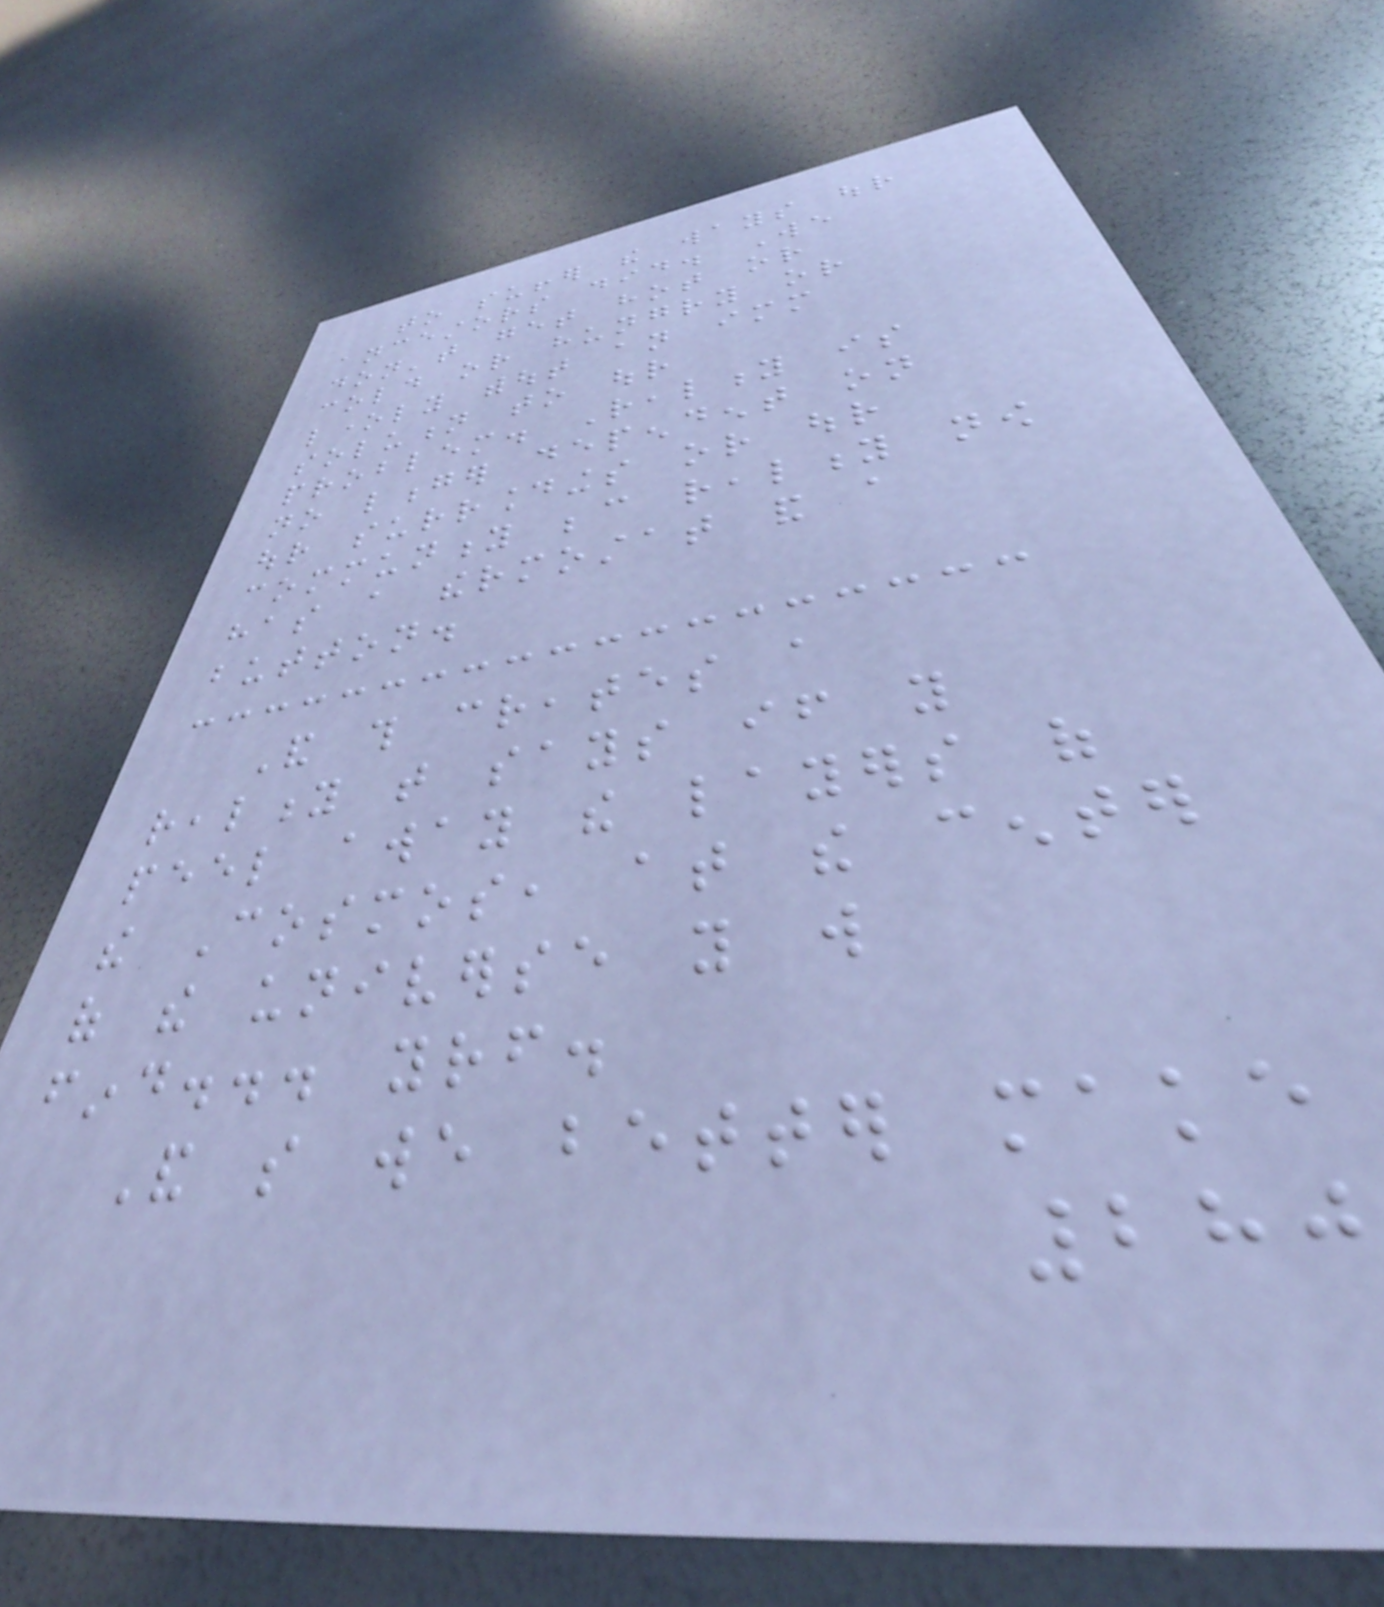to suffer the ways our
ancestors did. We
don't get hot or
cold or hungry or
lonely without an immediate
solution to our
problem. Reality is
no longer dependent on
our surroundings or our
community because reality now
has a thermostat and a
button.
And this creates a
reality that says if you
peel away the layers of
the Cosmos, at the center
of the universe you will
find... yourself.
And so we better make
280
